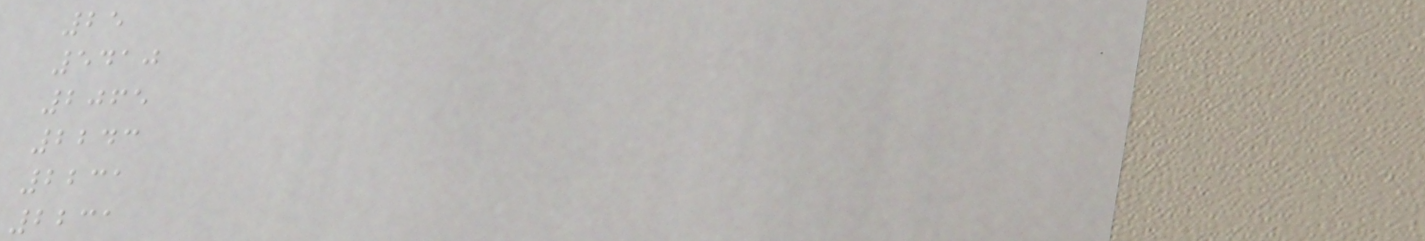25
5410
2065
2243
2231
2231
